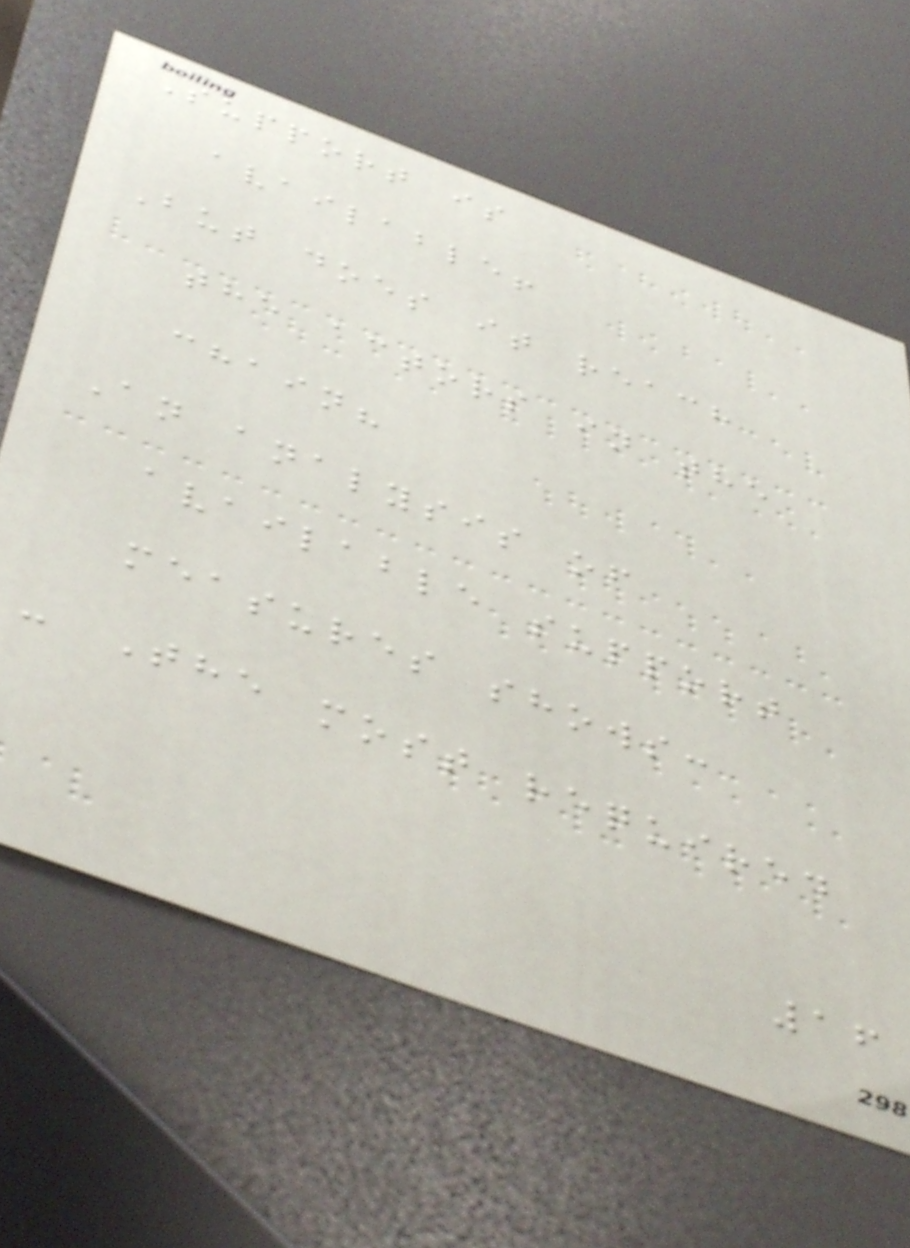Support is
available!
But does it reach
the actors in the
chain?
An analysis of
available support
measures shows:
- The most required
16
